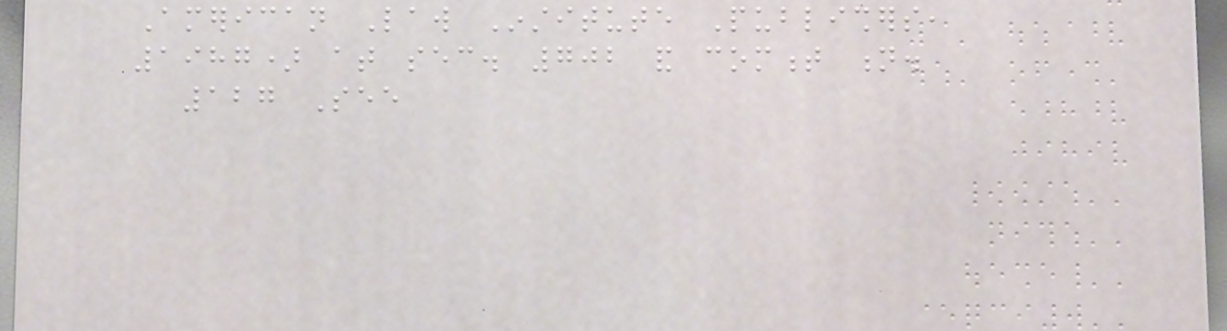American Law Institute Publishers,
1987) at sec. 702 and comment n.
127 See
